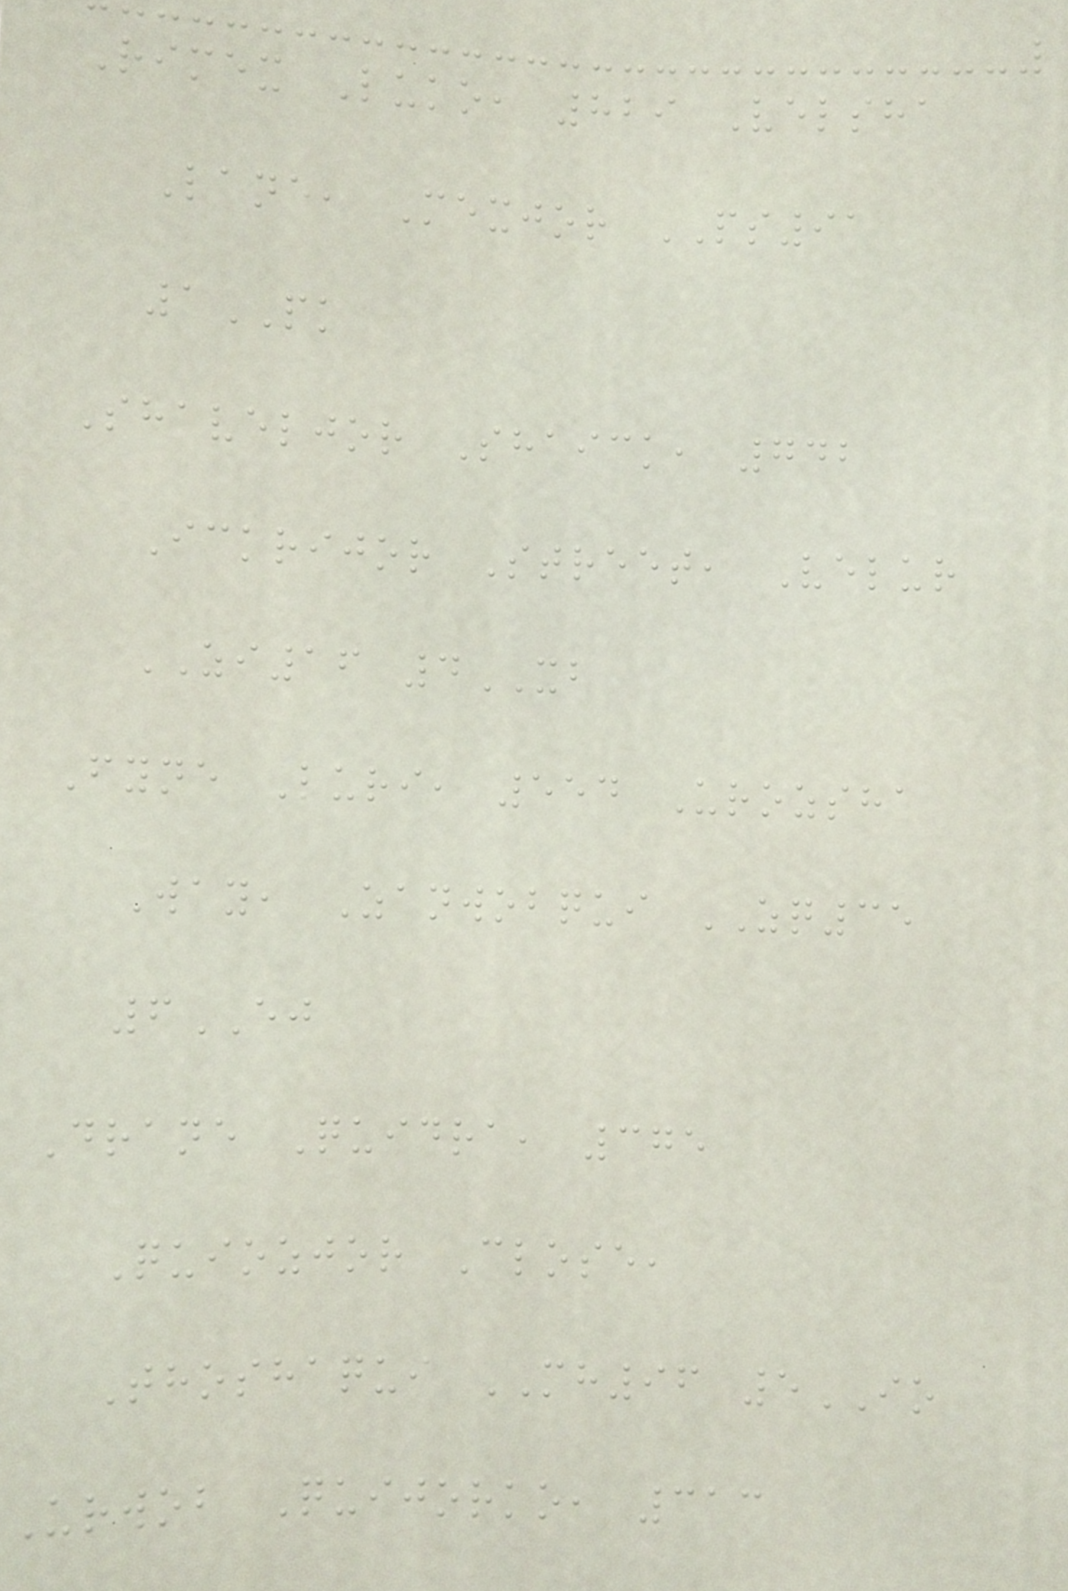Rimex Luko, 829 Velsha
Lane, Mexjor PS91
1PK
Shaveljor Shaick, 742
Ickrijor Street, Velur
ZI16 4XB
Fyne Luri, 554 Urozsha
Way, Zanwobqui ZQ35
6EJ
Drane Quidra, 375
Quiozjor Close,
Thoshaqui MH96 5IO
Urwob Quijorko, 313
